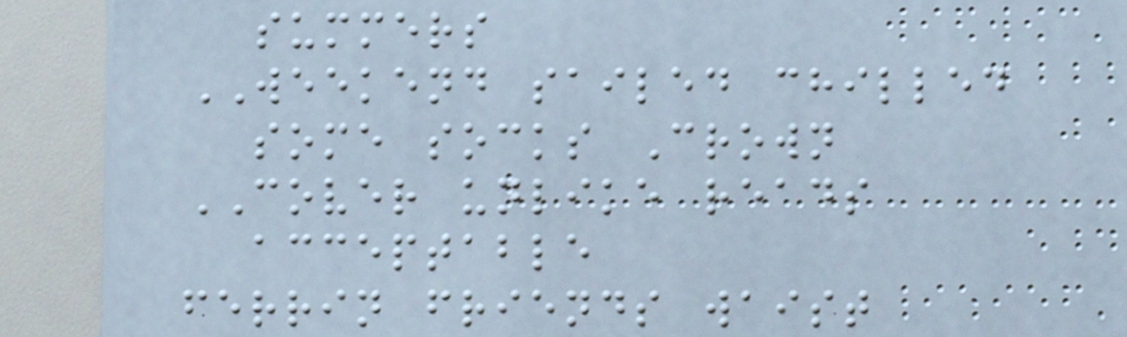summers
WEEKEND sailed chilled
some socks Crown
COVER unlike reads
acceptable
ferrin friends waist
